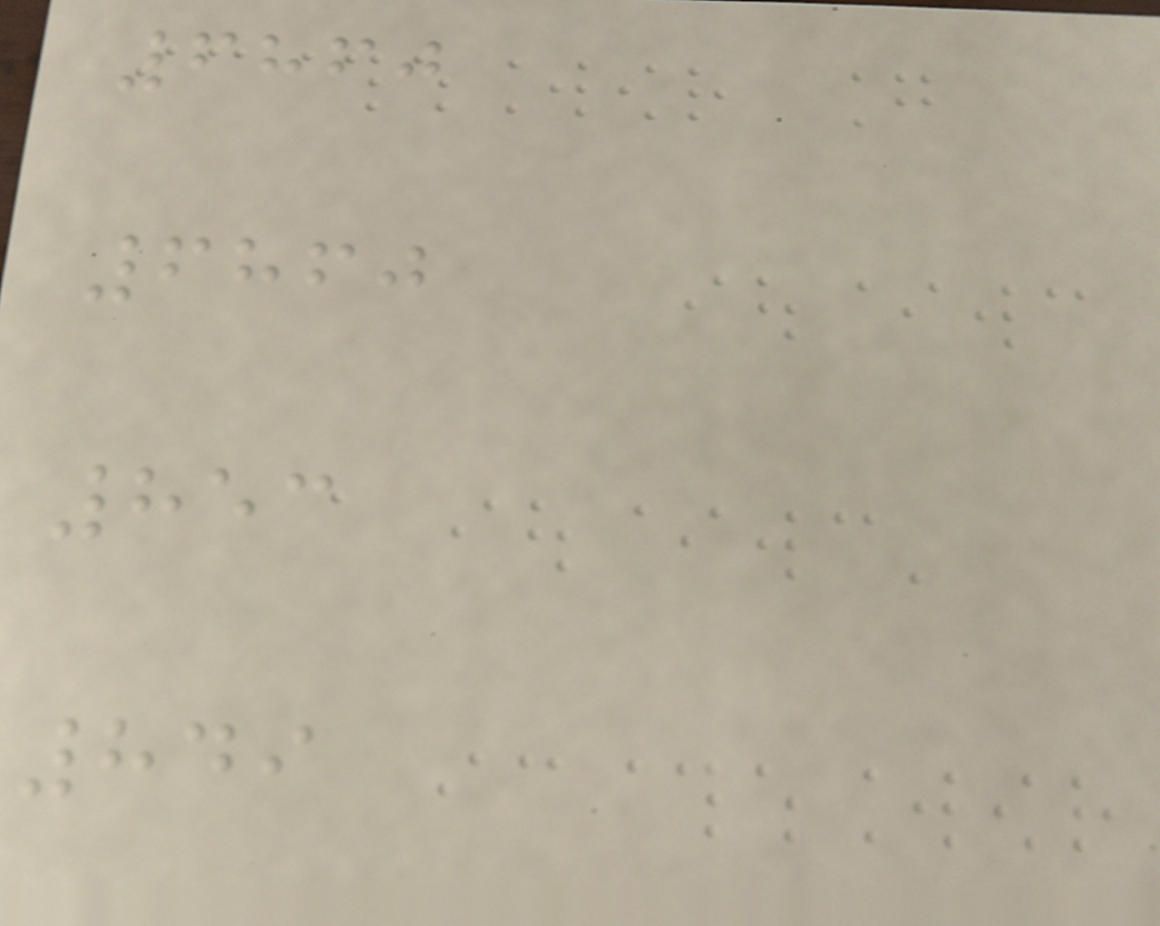6860
6860
853
849
